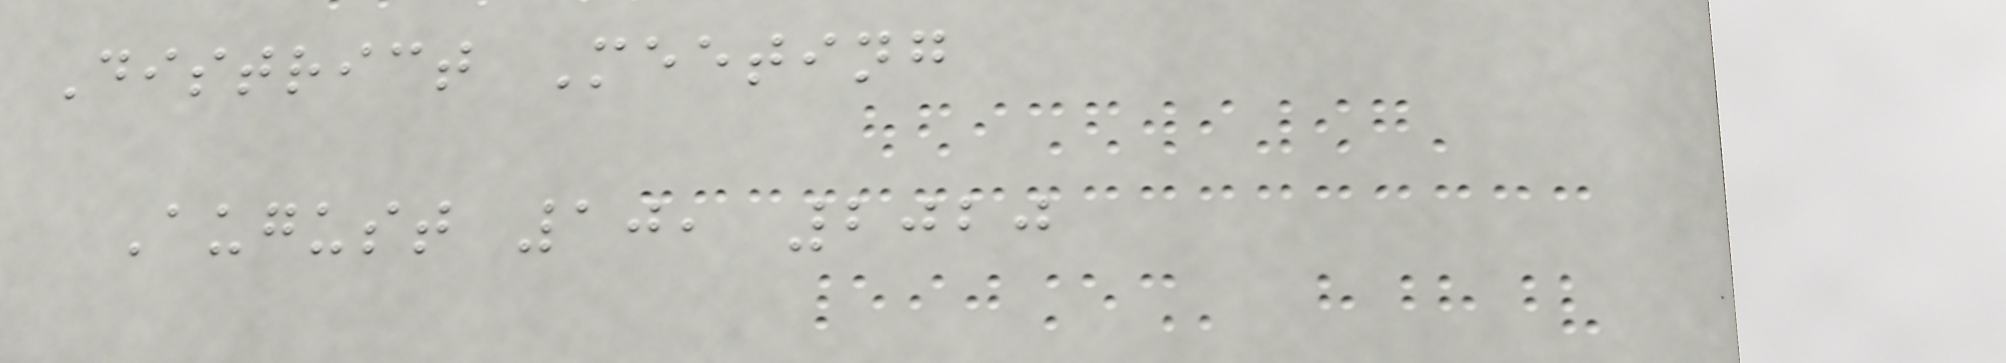District Meeting
August 10, 2020
